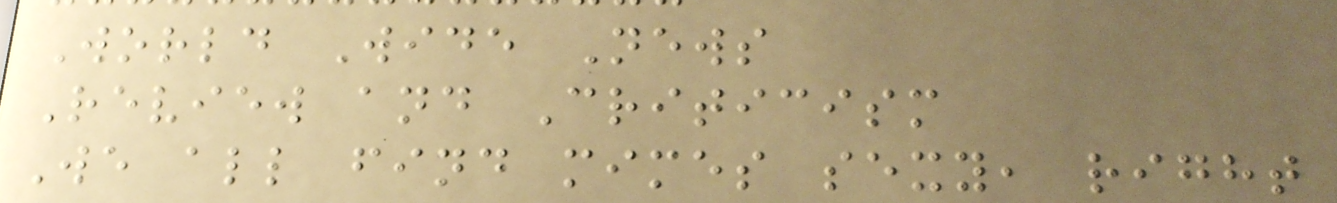World Wide News
Review and Criticism
We all find mimes sexy, right
